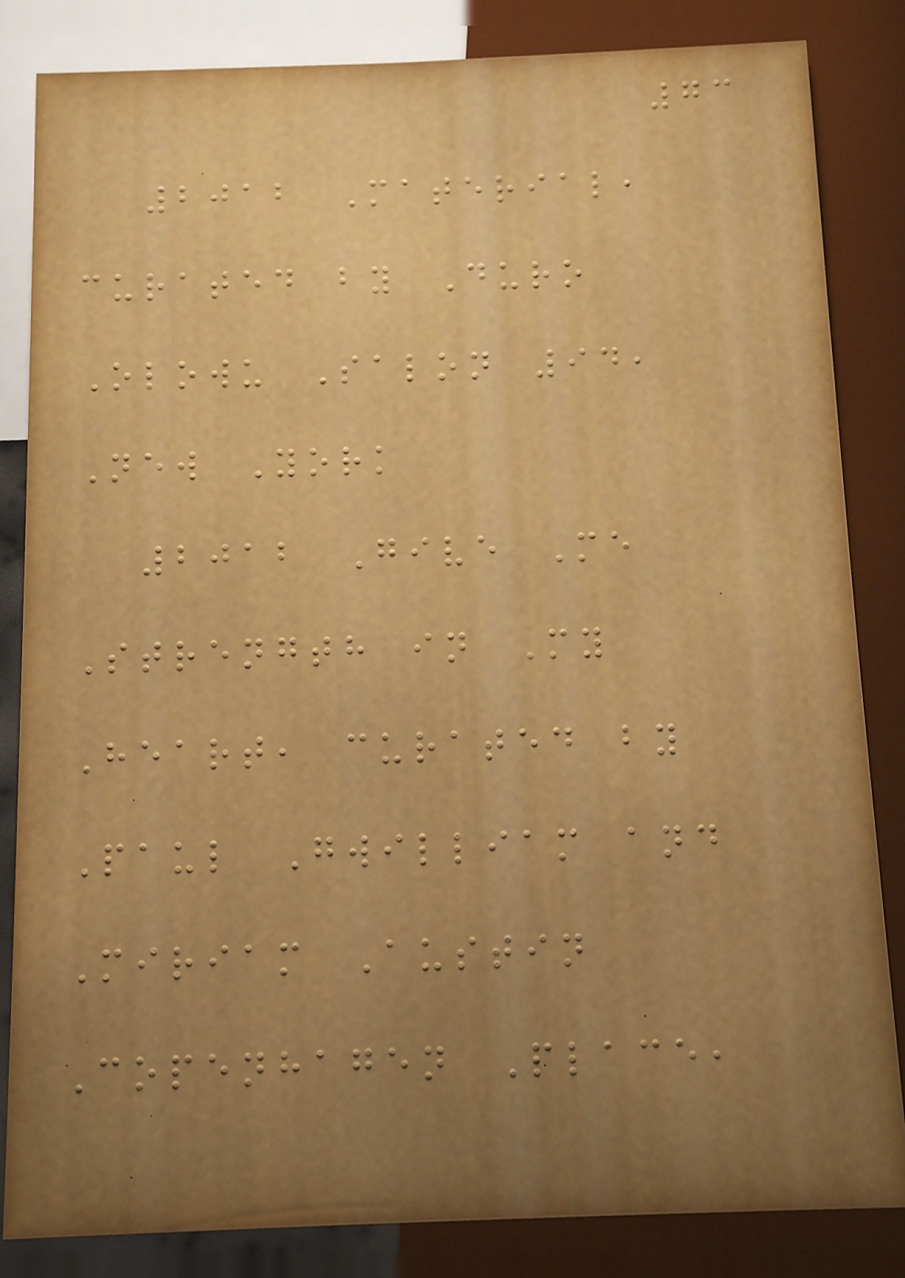73
2012 Material,
curated by Duro
Olowu Salon 94,
New York
2012 Give Me
Strength in My
Heart, curated by
Paul Gwilliam and
Miriam Austin
Copenhagen Place,
